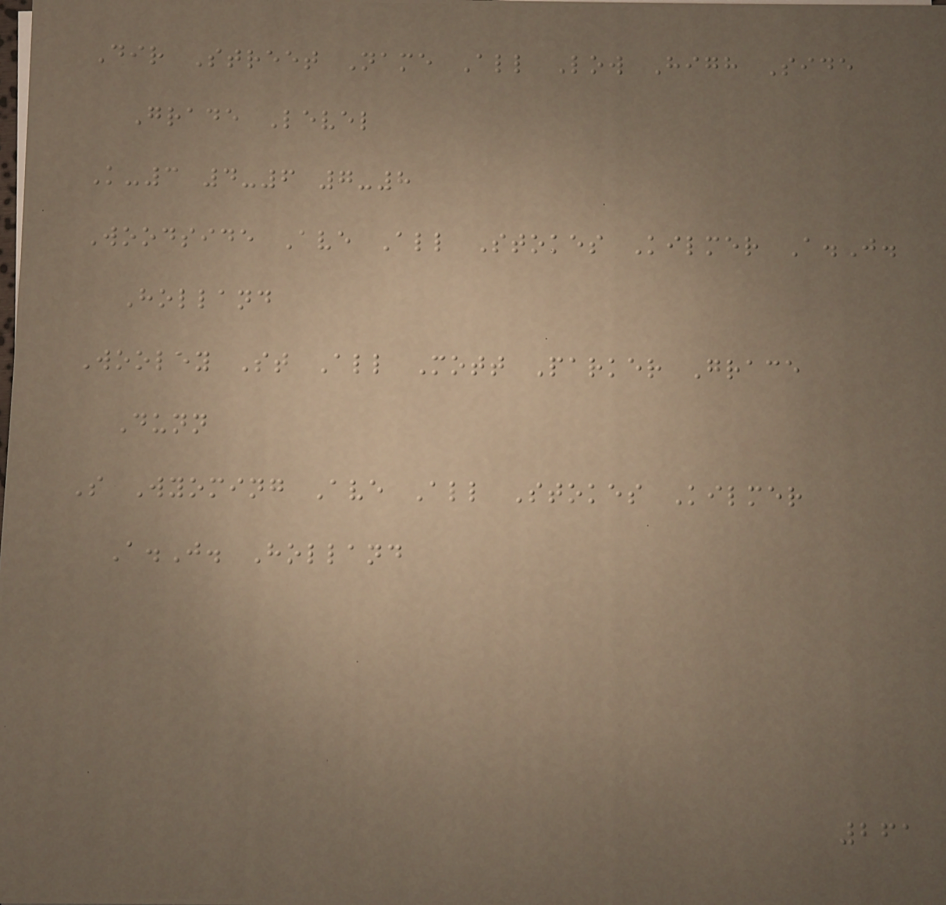Dir Street Name All Low High Side
Grade Level
K-3 4-6 7-8
Woodside Ave All Stokes Kilmer A.J.
Holland
Wooley St All Mott Parker Grace
Dunn
S Wyoming Ave All Stokes Kilmer
A.J. Holland
261
